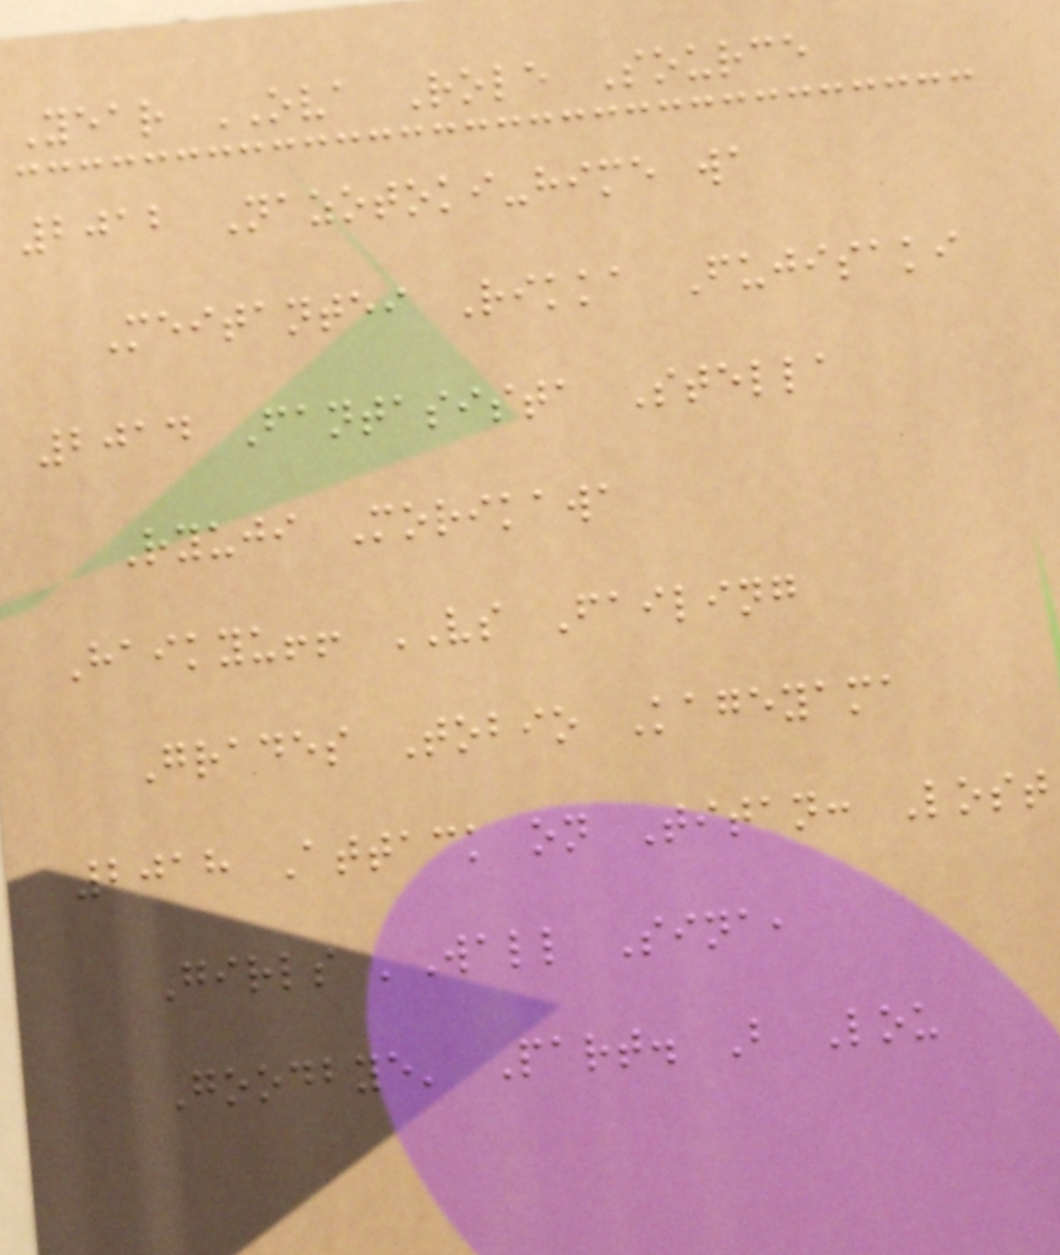Year OVA Role Source
2012 Nazotoki-hime wa
Meitantei Rikka Fujisaki
2014 Fantasista Stella
Ryuji Morikawa
Haikyu!! VS Failing
Grades Tobio Kageyama
2018 Attack on Titan: Lost
Girls 'Wall Sina,
Goodbye' Part. B Lou
